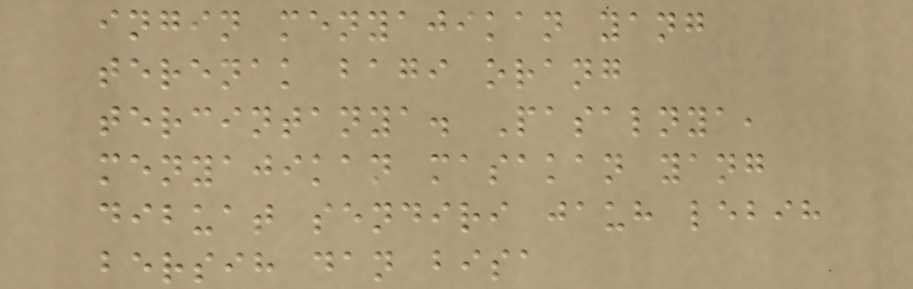ingin menyajikan yang
terenak bagi orang
tercintanya. Pasalnya,
menyajikan masakan yang
dibuat sendiri jauh lebih
bersih dan bisa
